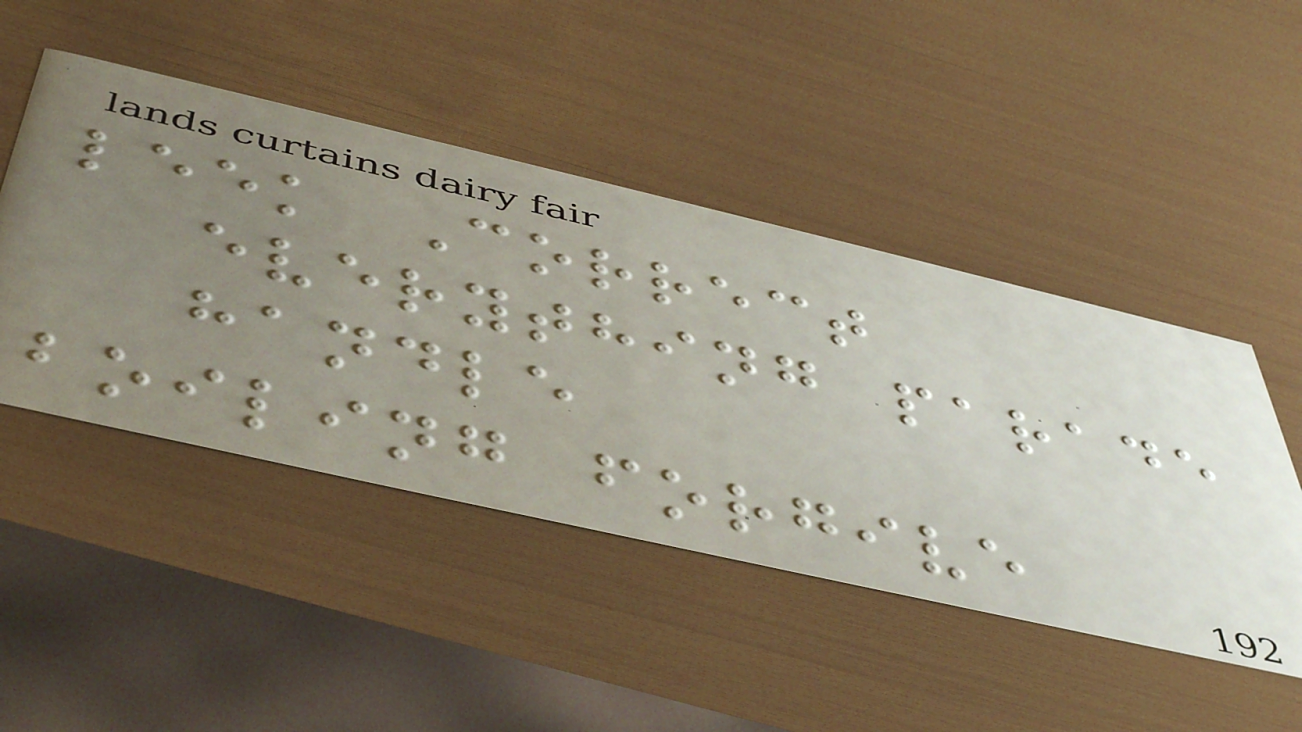leek Correct
everything parade
handle
boiling forgive
